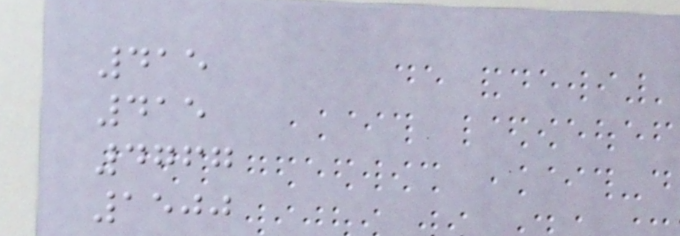415
415
4767
1500
